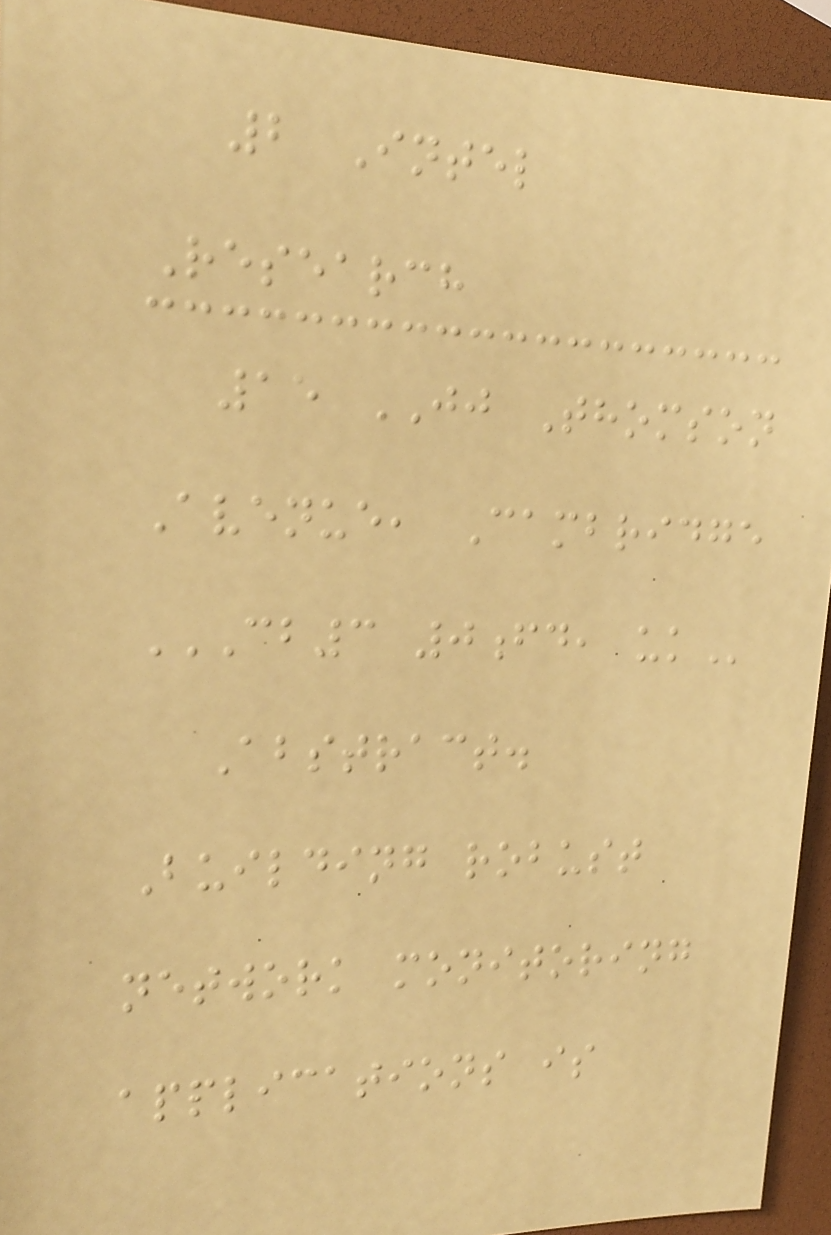2 Intel
Research
15 JJ Thomson
Avenue, Cambridge
CB3 0FD, UK
Abstract.
Building robust
network monitoring
applications is
